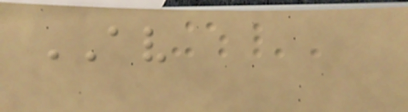AV
